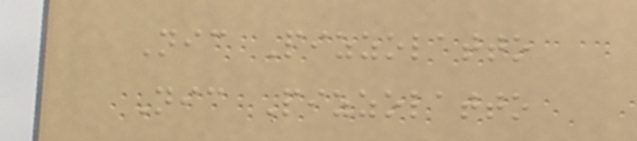Nic Pizzolatto
Nic Pizzolatto
